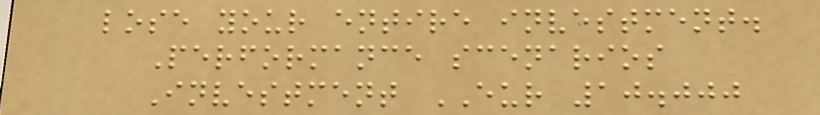lose your entire investment.
Performance scenarios
Investment EUR 10.000
